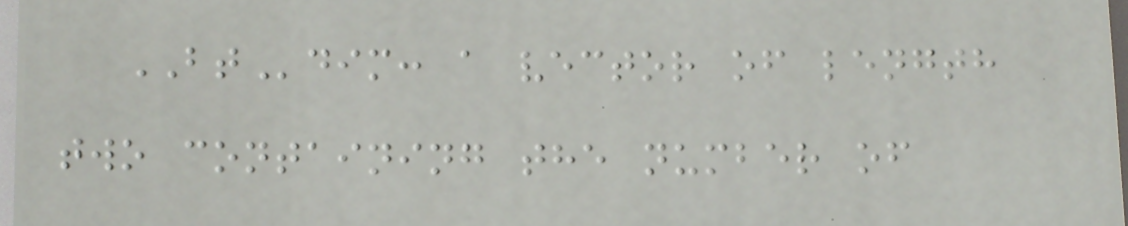BTdim: a vector of length
two containing the number of
